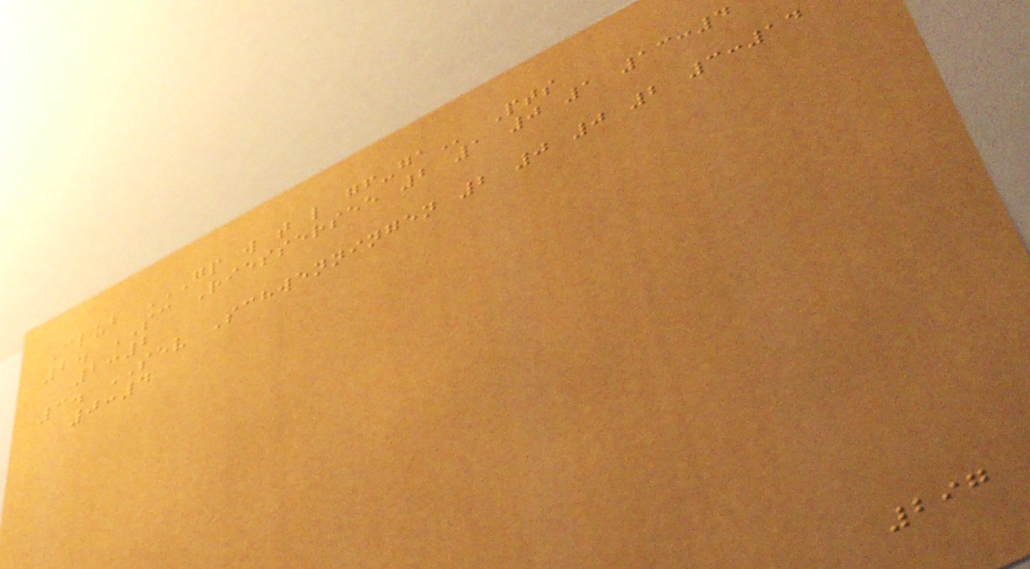Club GP W T L GF-GA Pts
2. SC Riessersee 2 1 0 1 13:4
2:2
3. SEV Schwenningen 2 0 0 2 3:14
0:4
297
